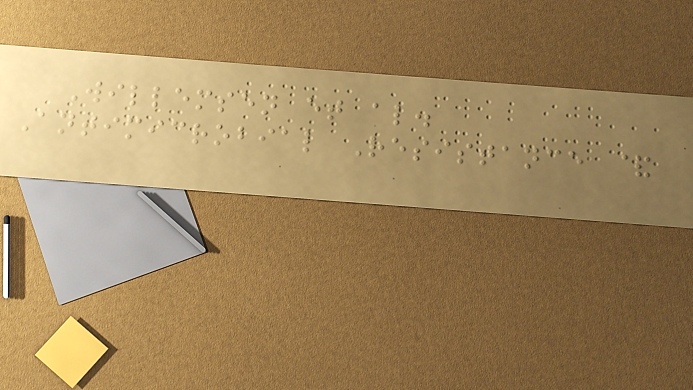Willemsen et al.
Antimicrobial Resistance &
